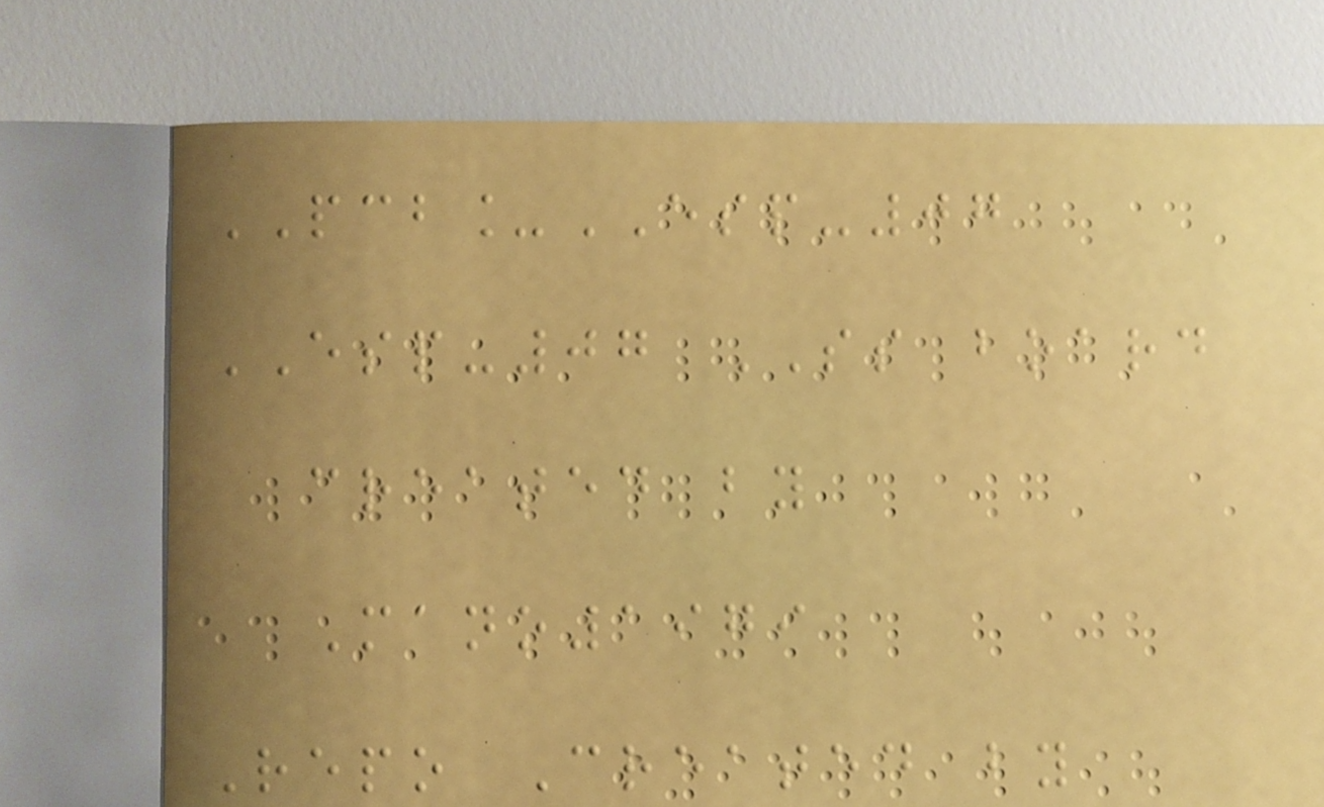PCB_ESP-07
ESP-07 SS board
created by
Mano1979
Repo Created by
